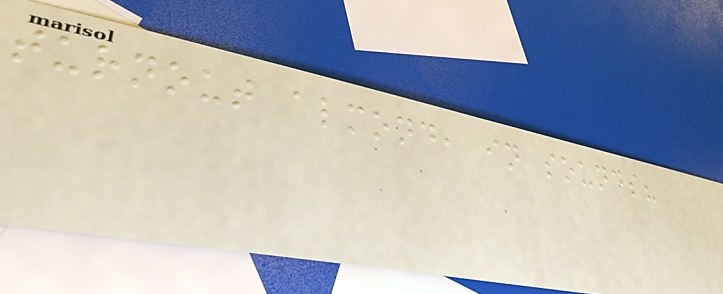turnout almond, in sounds?
